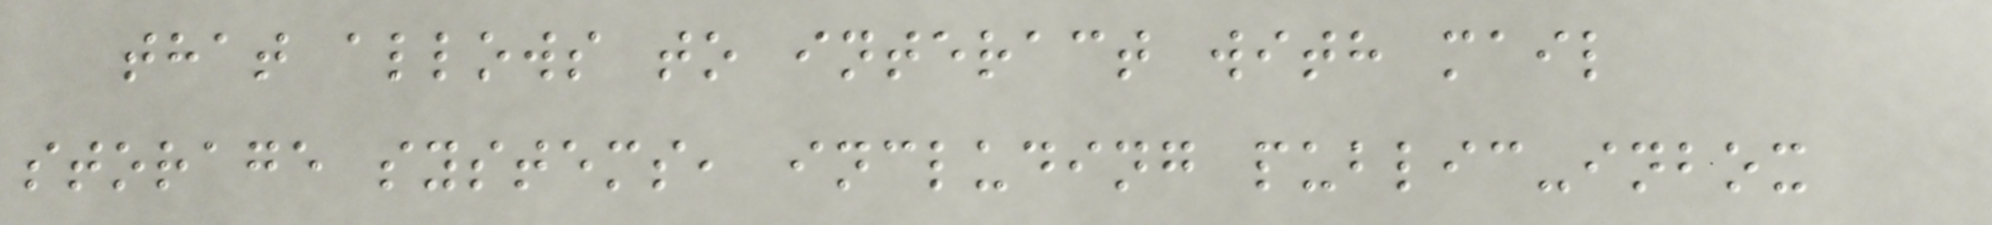that allows to interact with mail
storage systems, including public-inbox
